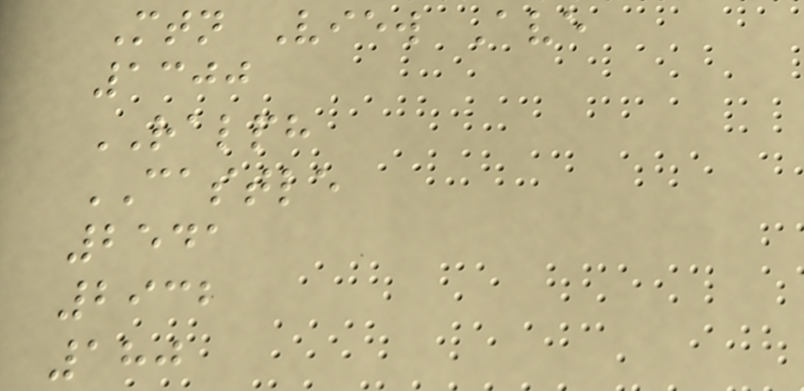Mtn View Ave
1300
RALPH
CASTLE
2541
2932
180
